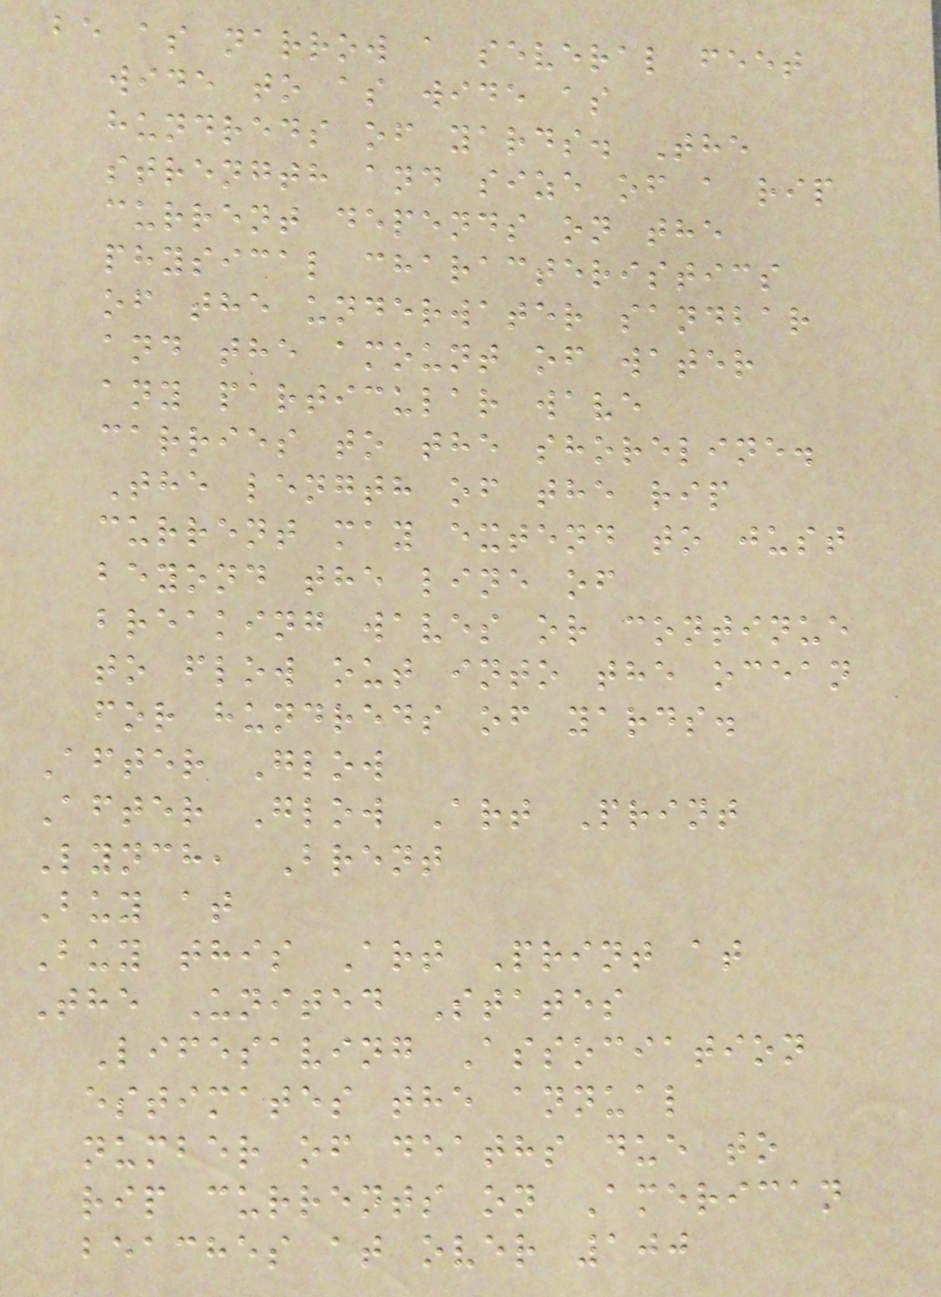be as narrow a several feet
wide to as wide as
hundreds of yards. The
strength and size of a rip
current depends on the
physical characteristics
of the underwater sandbar
and the amount of water
any particular wave
carries to the shoreline.
The length of the rip
current may extend to just
beyond the line of
breaking waves or continue
to flow out into the ocean
for hundreds of yards.
After Glow
After Glow Art Print
Lynch, Brent
Buy at
Buy this Art Print at
The United States
Lifesaving Association
estimates the annual
number of deaths due to
rip currents on American
beaches at over 100
